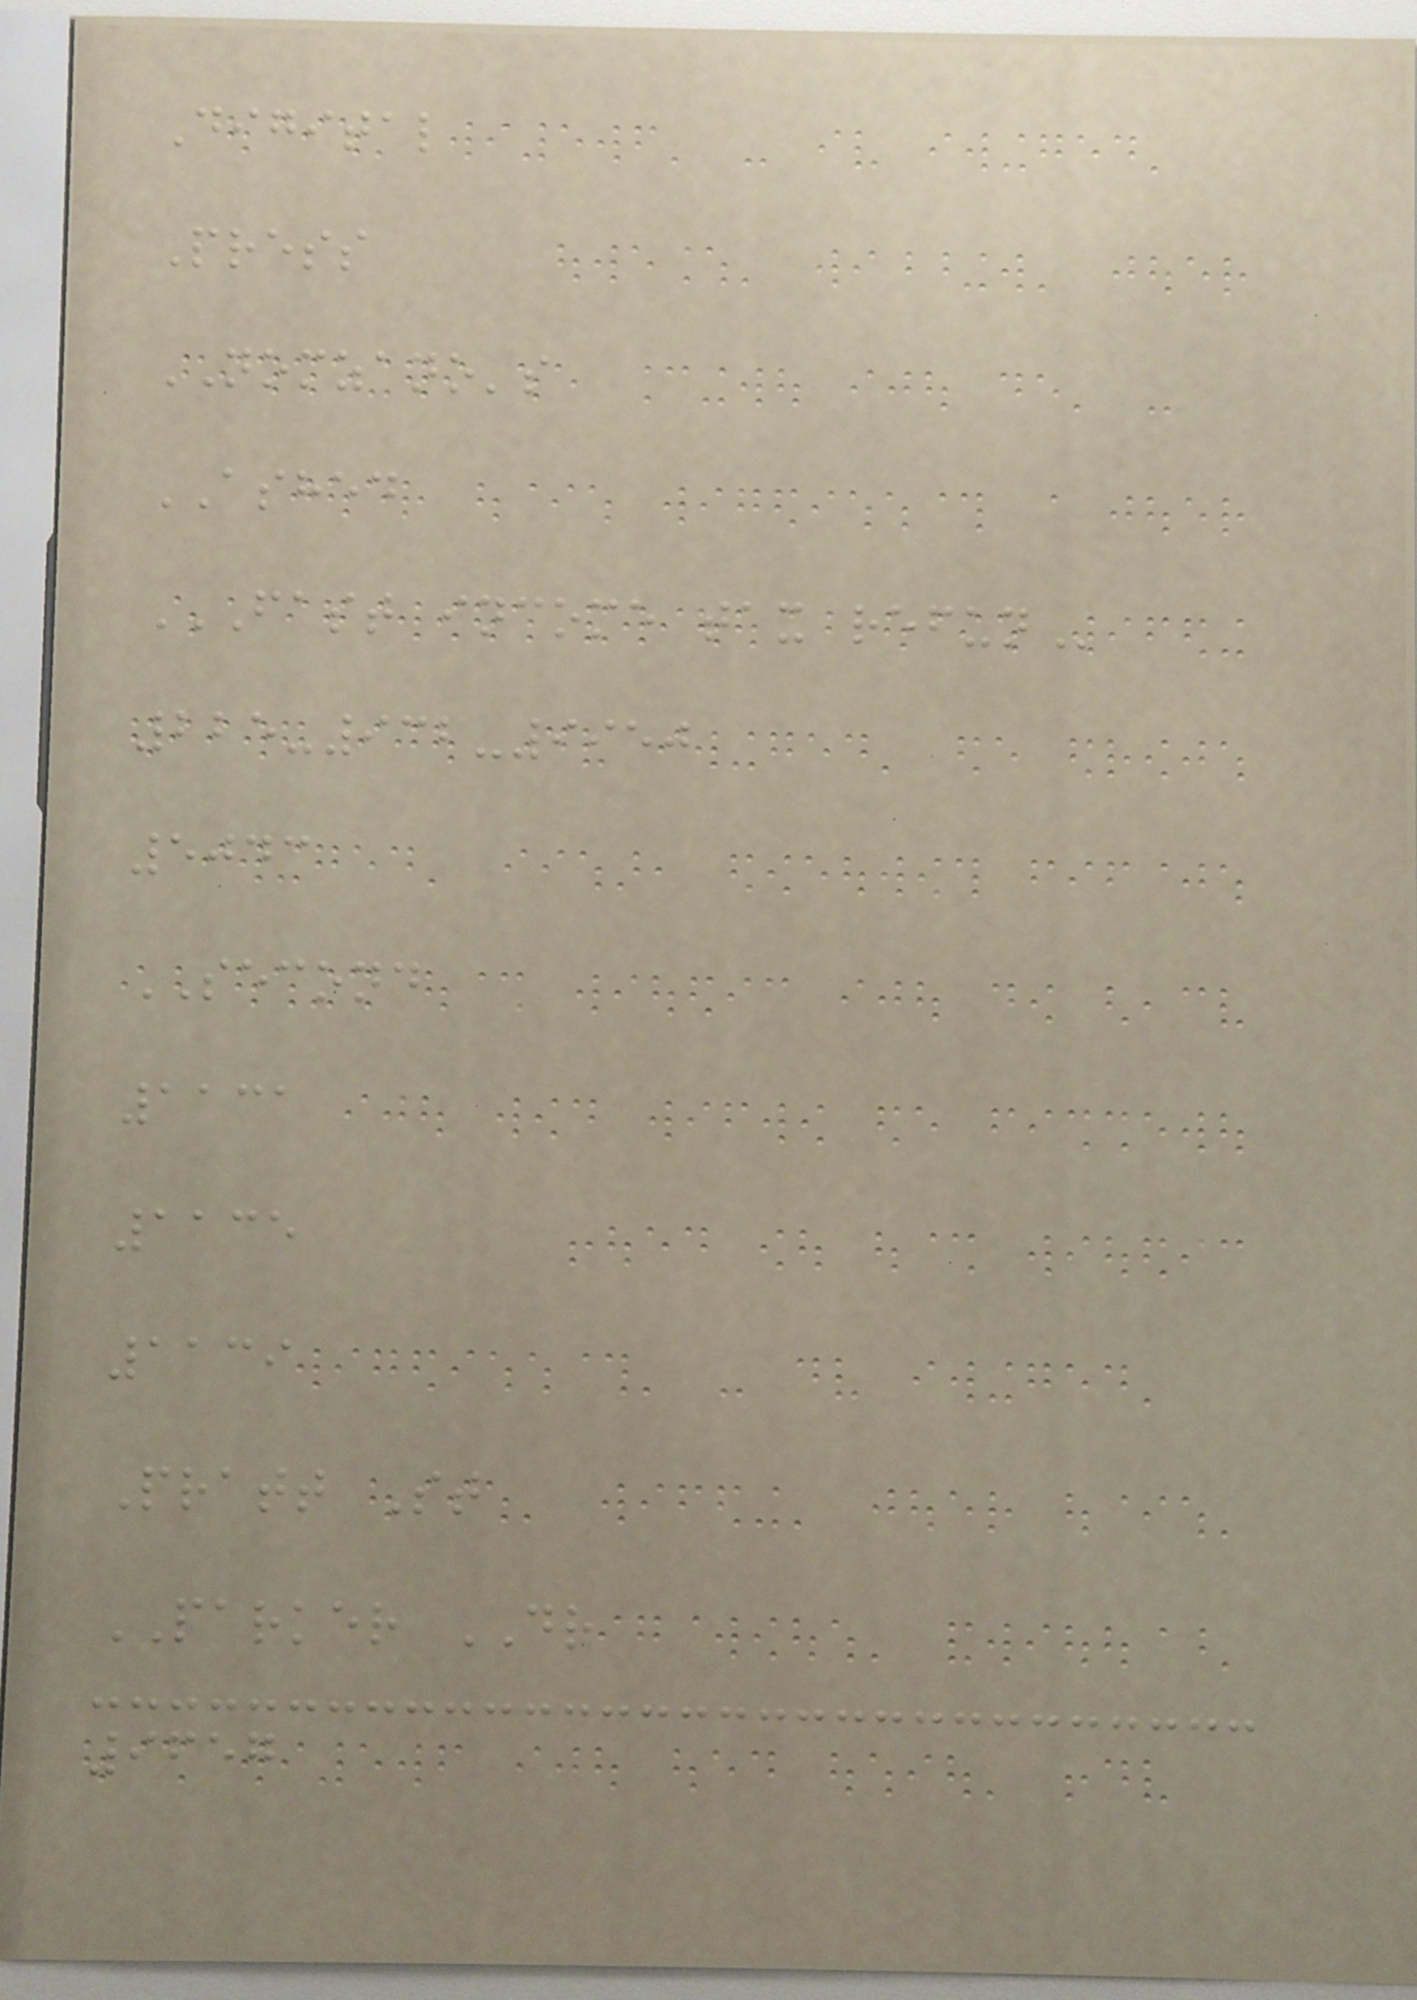Digital
Press
NOMZANO's
ASHED
FAST INCOME TAX REFUN
225-932-9950
5043
SECOND
1131
1135
1139
Pratt St
PARKER DR
9657
